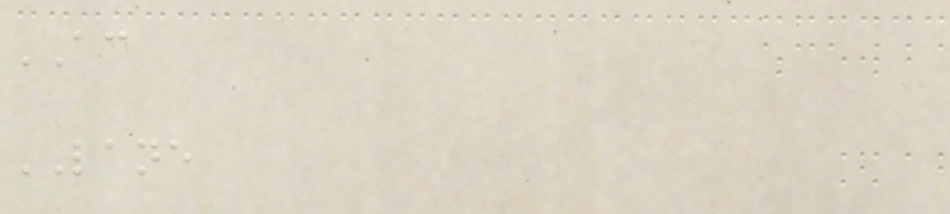AC
LANE
